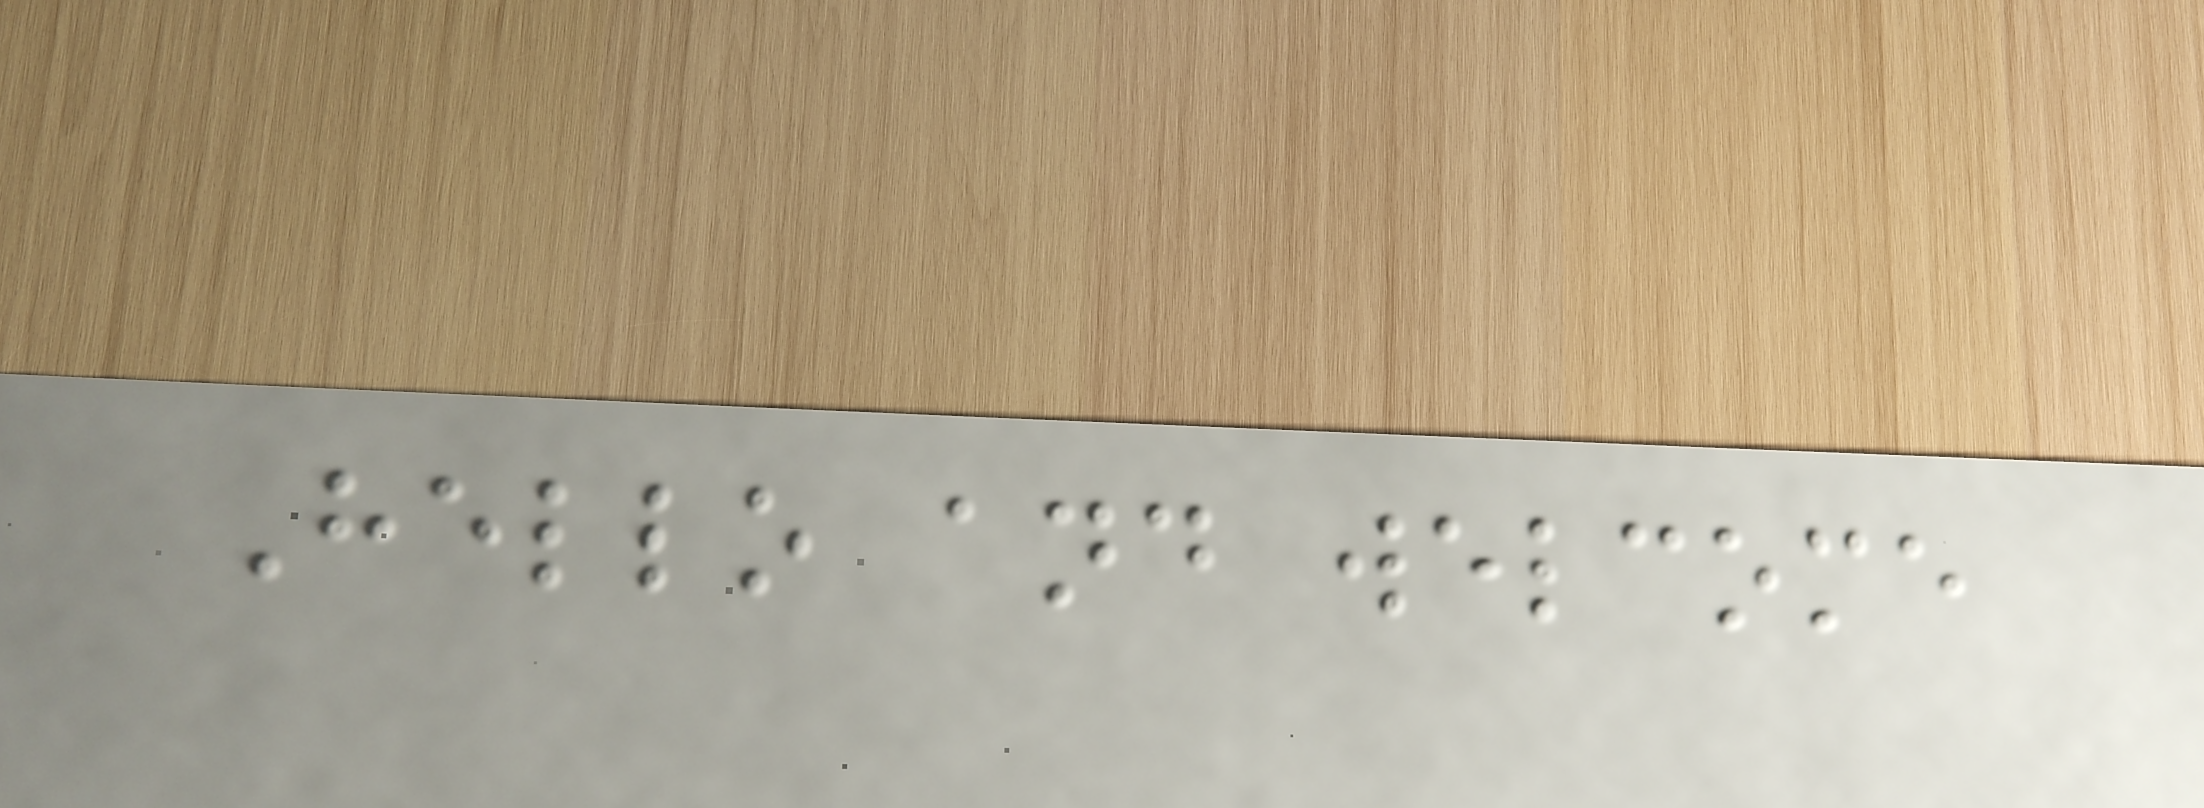Hello and welcome
